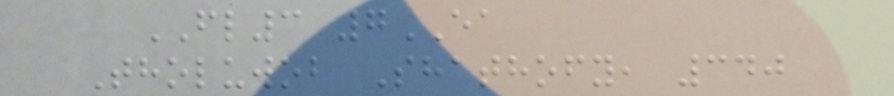FL3 7EA
Tholuwob Shathofy, 340
